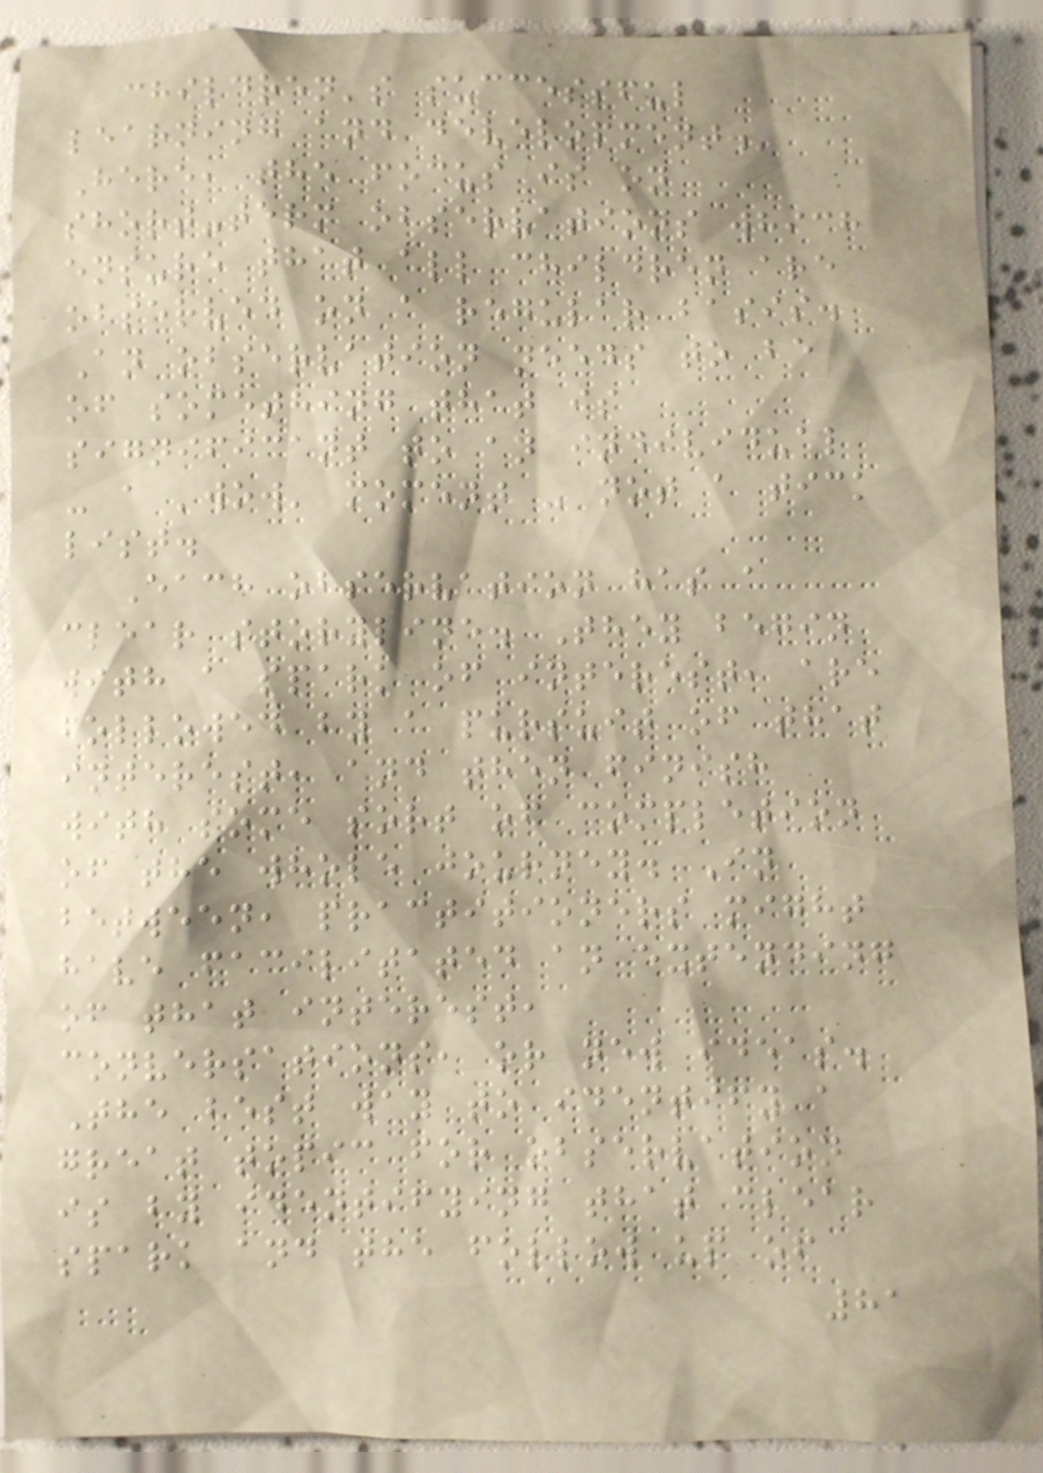children's successful
learning and development.'
Here, the focus is on
short-term observations which
ensure that all children are
observed on a regular basis.
An observation needs to be
of something that is
significant to an individual
- a 'wow' moment - not a tick
list.
Each observation has a
clear storyline. They begin
with a spark of interest, are
followed by a pursuit of that
interest, and then finish
with some sort of completion
of the whole journey. In
between, practitioners might
have facilitated an extending
of that interest,
conversations, or new ideas.
The best way to identify a
great topic for observation
is by identifying that clear
spark and the follow up of
81
